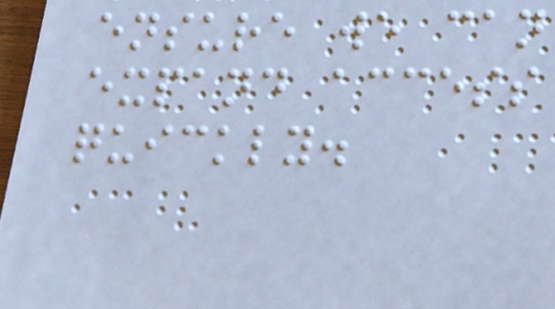ensure we can
expand access
quickly.
